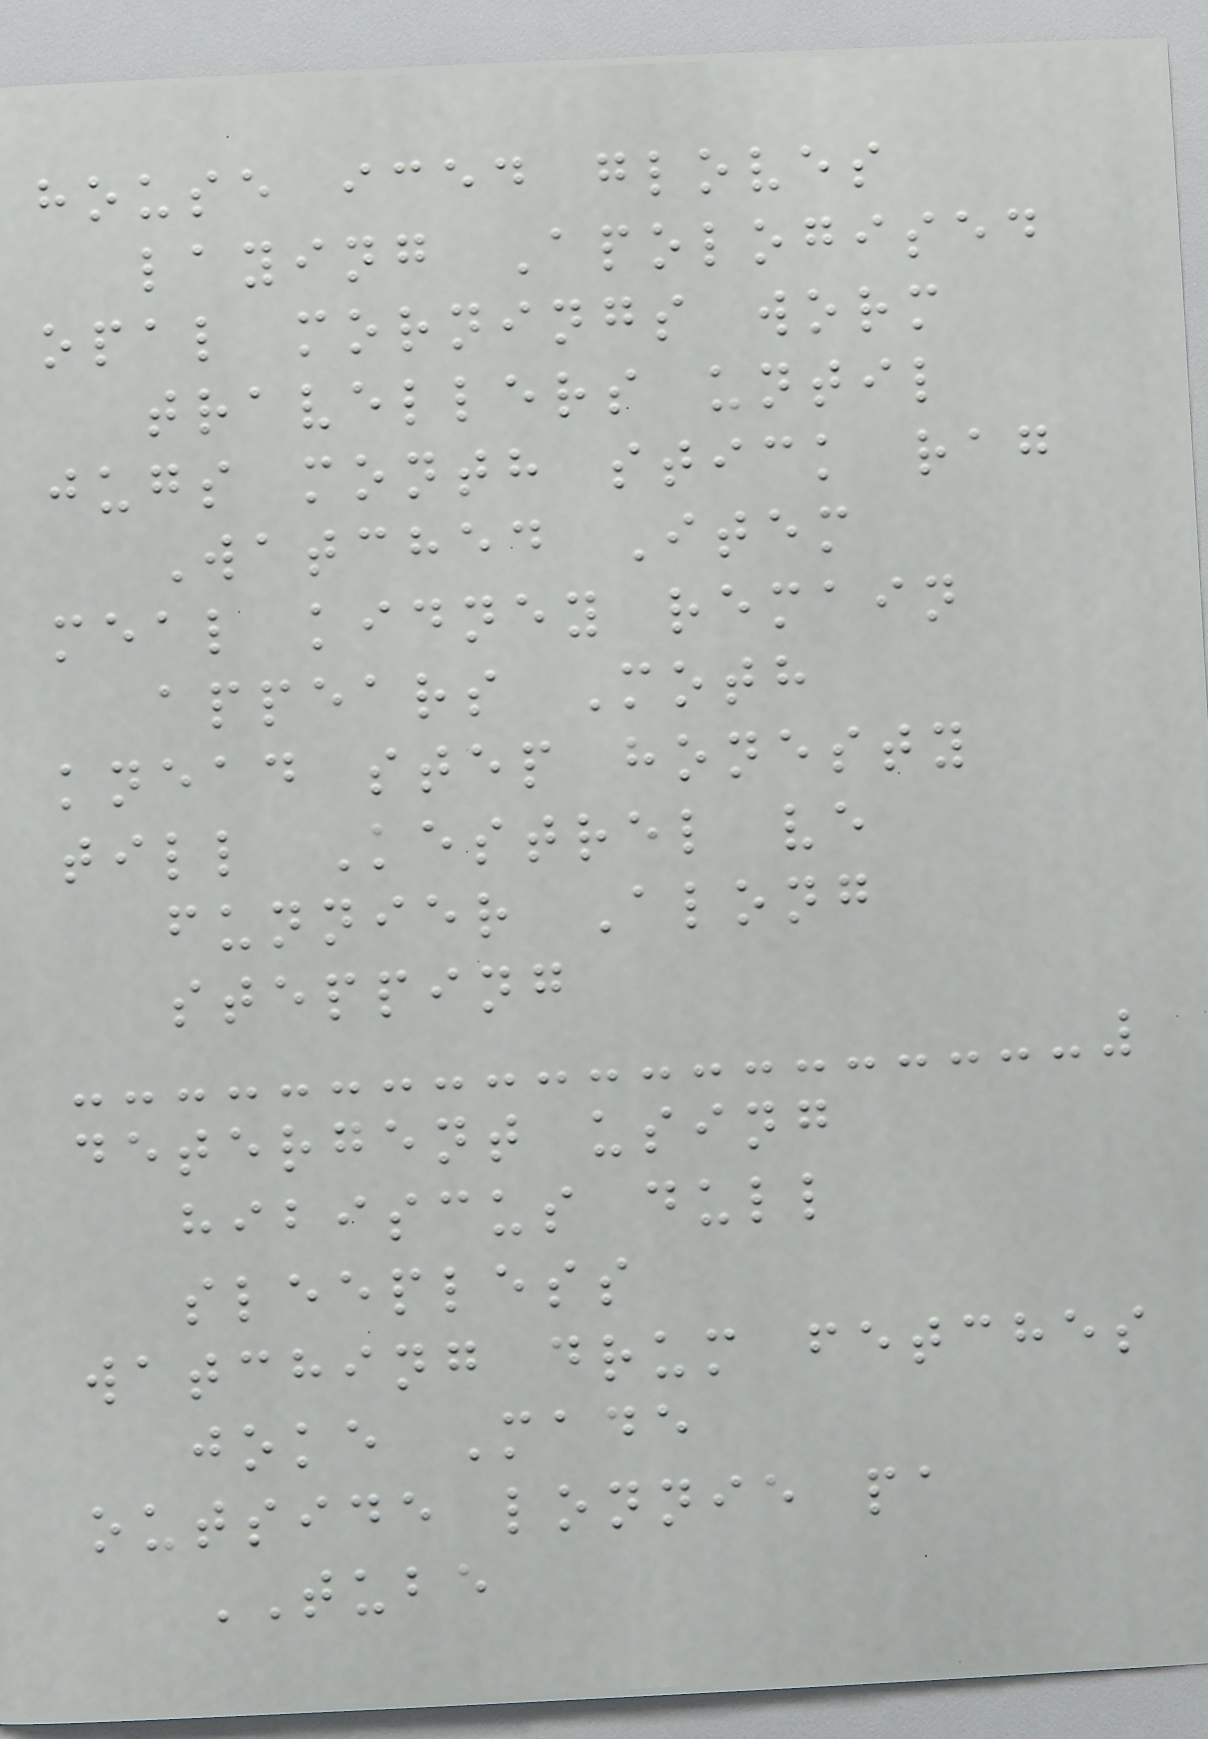house iced gloves
laying Apologised
opal mornings worm
travellers until
jugs month stick rag
Watched Item
meal kidney remain
appears Moth
knead step honesty
till Kestrel ve
funnier Along
stepping
detergent using
hibiscus dull
sleepless
watching drum fetches
joke Made
outside lonnie pa
TUBE
